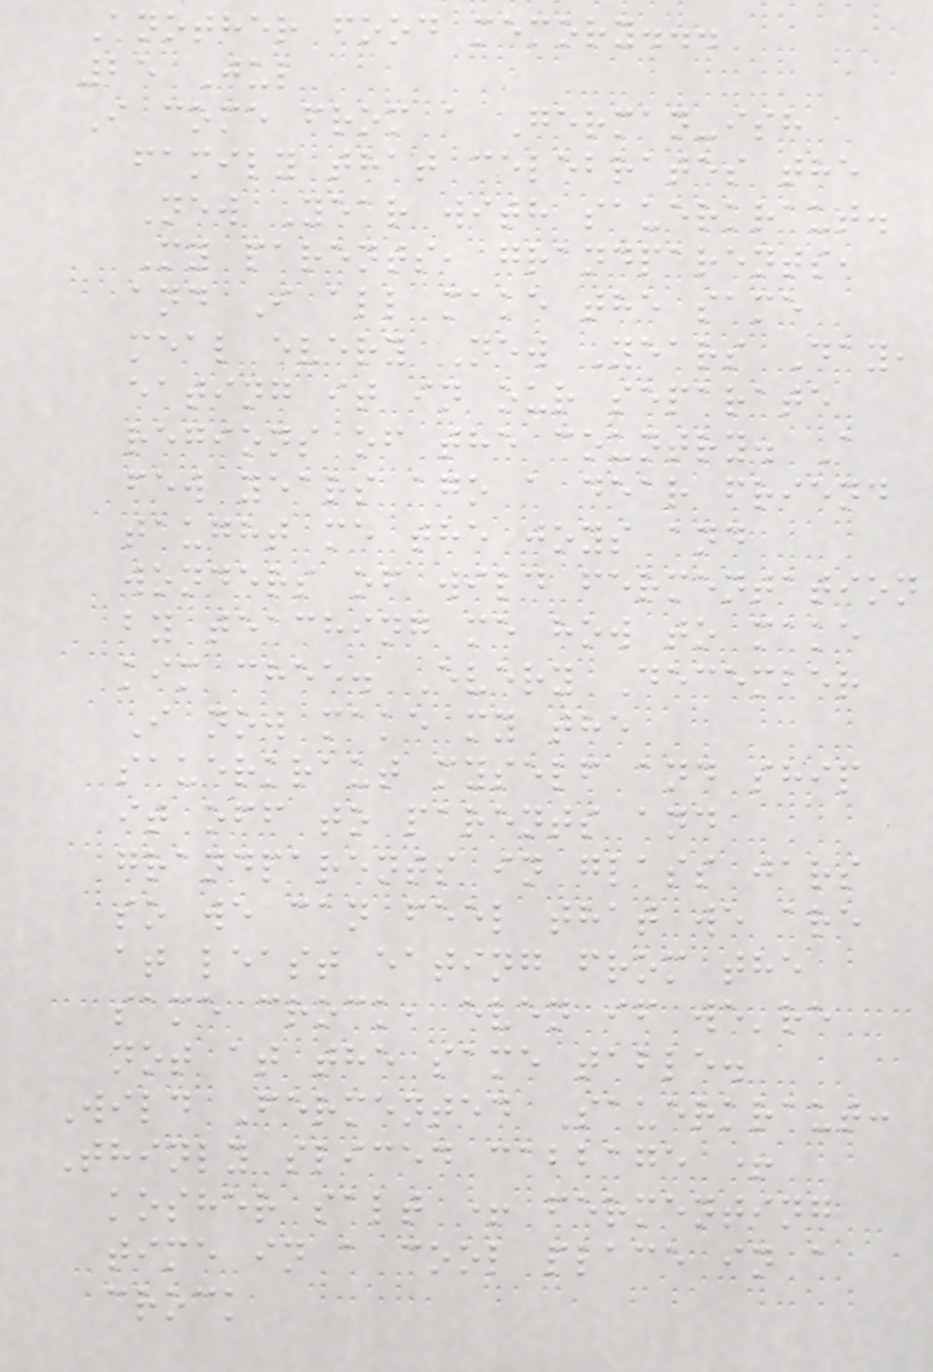Another food memory...
25 Jul
I come from a German-ish
family that celebrates the
New Year with sauerkraut.
My parents, grandparents,
and I all make the same
meal every New Years Day,
eating it in our separate
regions of the country. A
few years ago a dear friend
taught me the joys and
wonders of wild fermentation
by teaching me how to make
kim chee. Every December
I now make my the
sauerkraut myself and ship
it off to parents and
grandparents in glass jars
so we can feel that we are
at least eating from the
same crock, even if we're
not at the same table.
Wild Fermented Sauerkraut:
Thinly sliced cabbage +
kosher salt + fermenting
time in a cool place in a
crock
